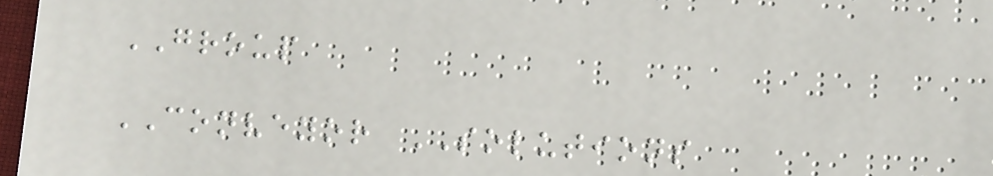GROUP
CONVEYOR SOLUTIONS
